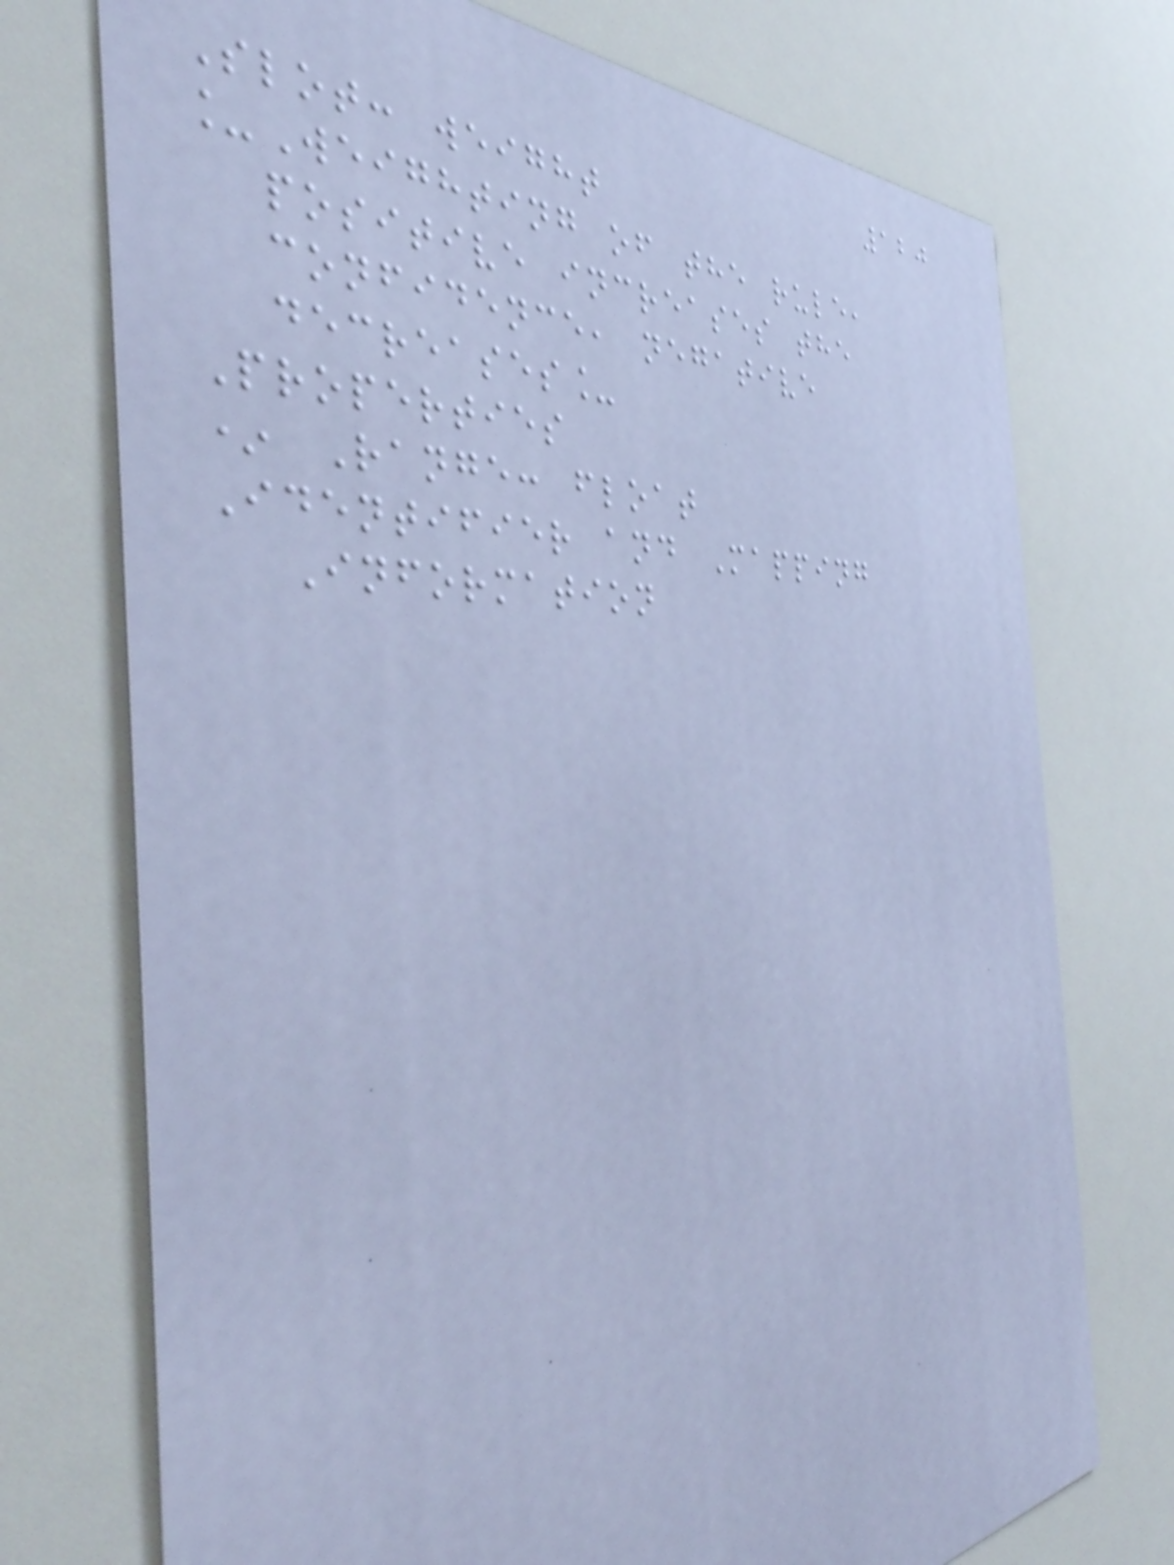120
Slot: weight
_Weighting of the rule,
positive increases the
confidence, negative
decreases_
Properties
* Range: float
Identifier and Mapping
Information
